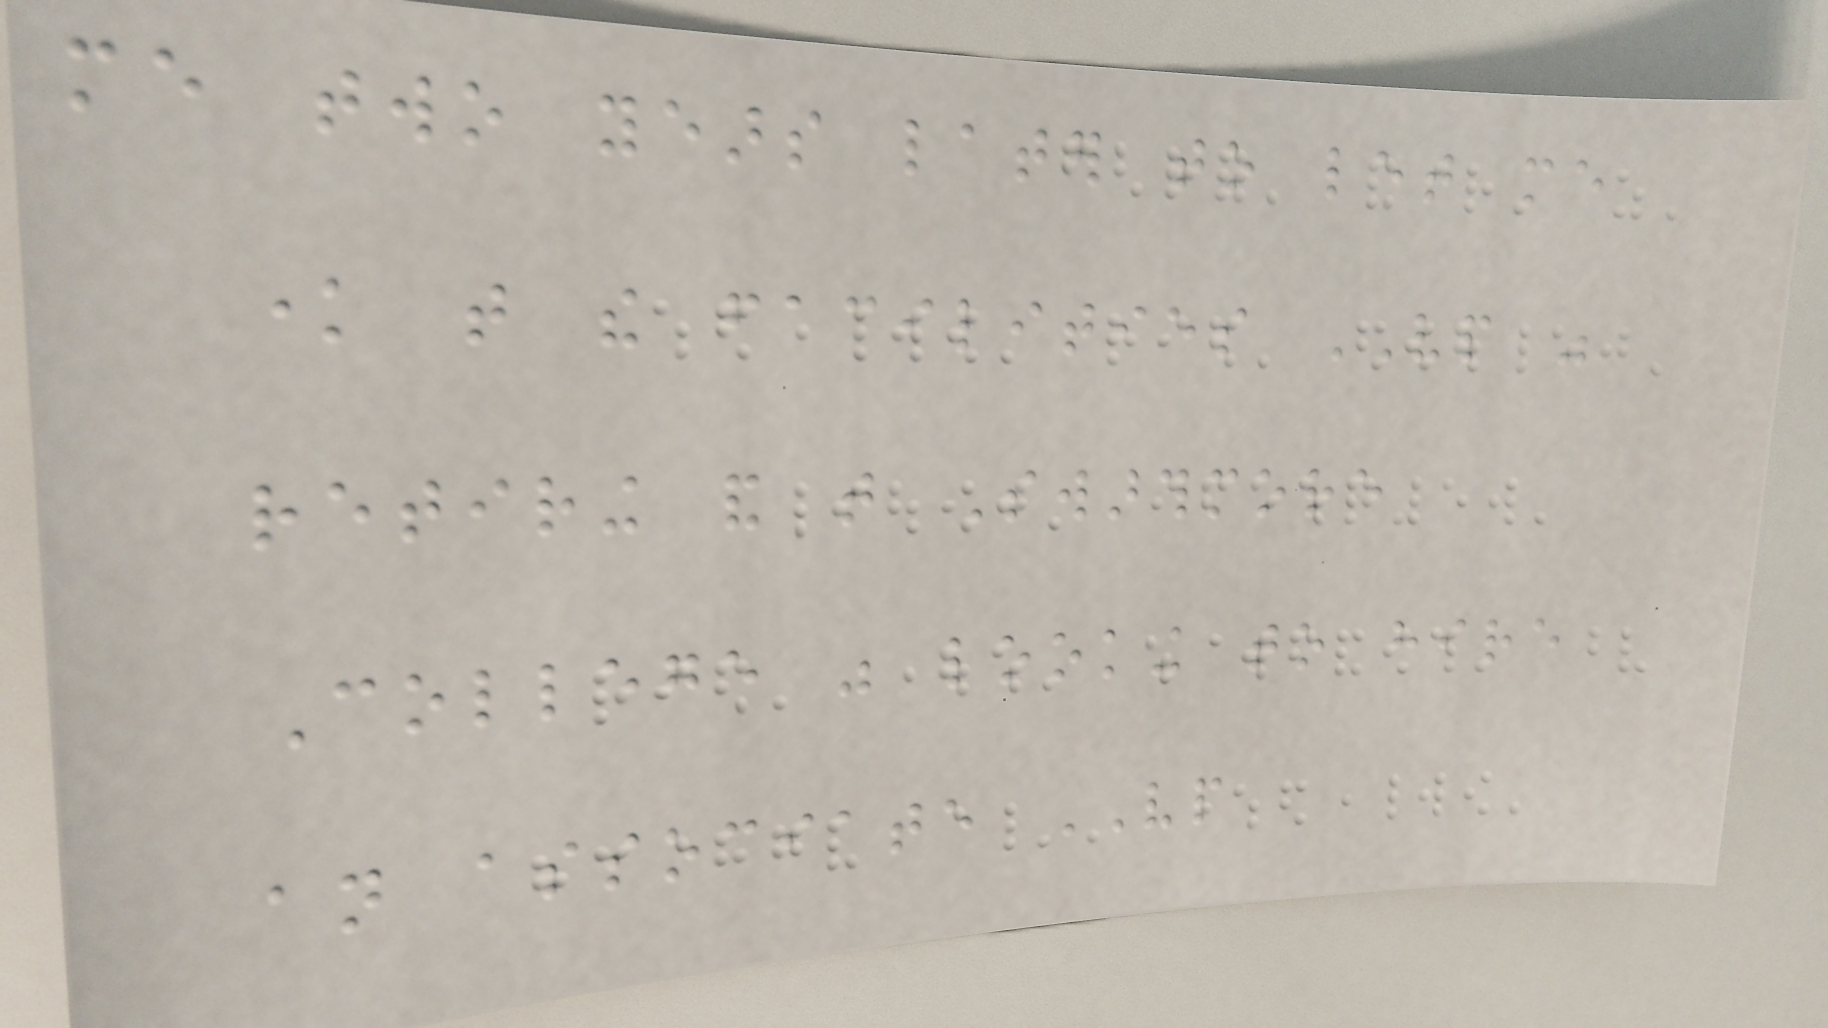me two years later to let me
know that the facilities VP was
retiring and that Swarthmore
College was looking to hire
an associate VP
